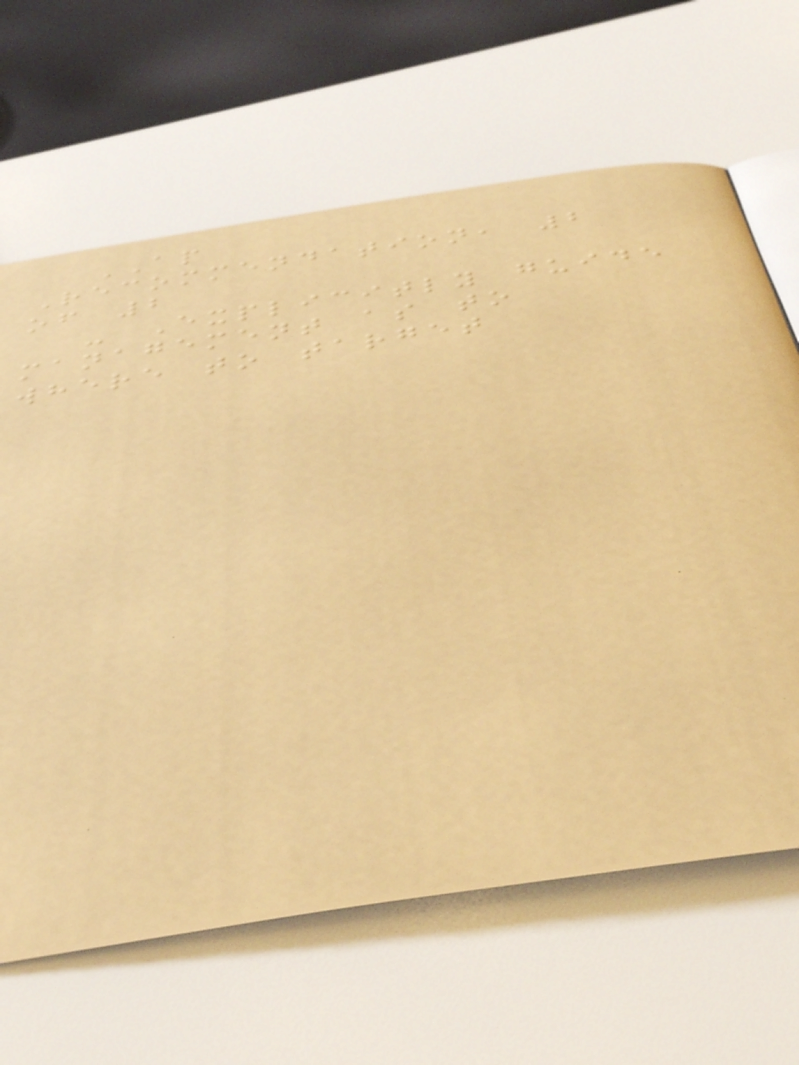AP
Recommendation, 2
of 2
- Explicitly guide
management as to
where to target
